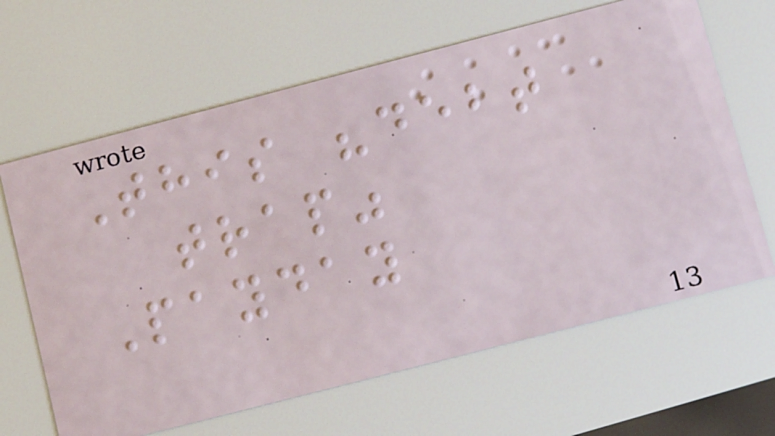This "debt
trap"
Payday
